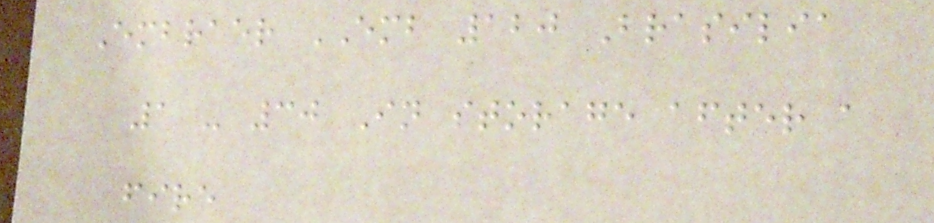Embraer EMB 120 Brasilia
1 - 30 In storage after a
fire
